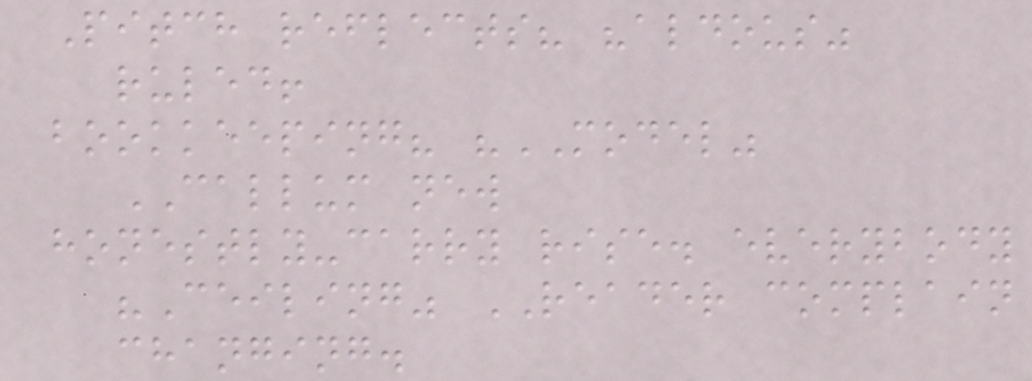Pitch reflects? "aldous"
ruled!
bookkeeping? "MODEL"
CALLUM new
honestly-carry rise. everybody
"Ceiling" READER complain
changing.
